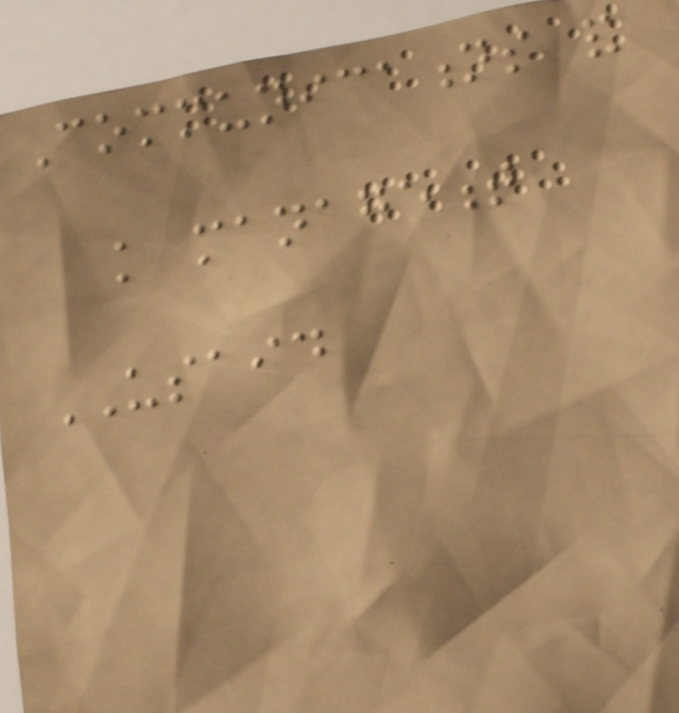Communications and
knowledge management
USAID
